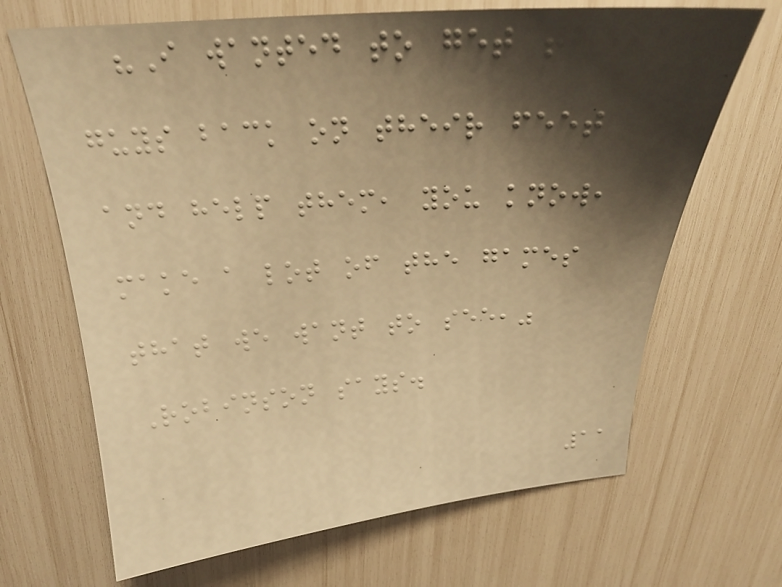"I wanted to get these
guys back on their feet
and help them, you know,
make a lot of the games
that we want to see,"
Robinson says.
11
